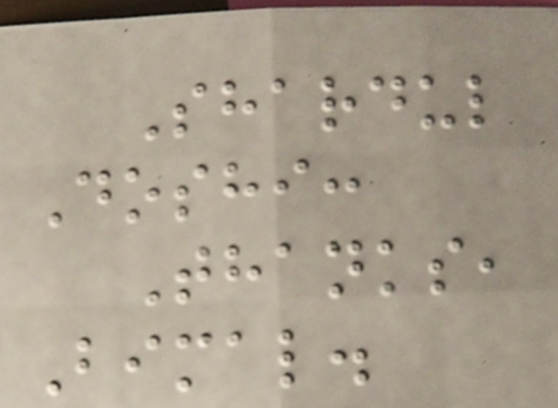Shardul
Doshi:
Thanks,
Bimal.
